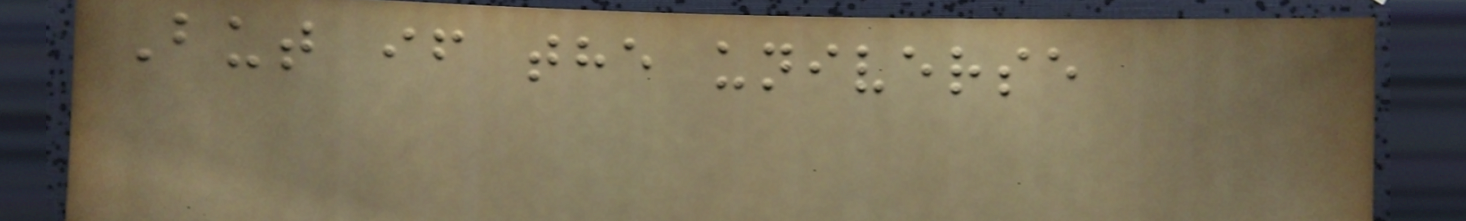But if the universe
